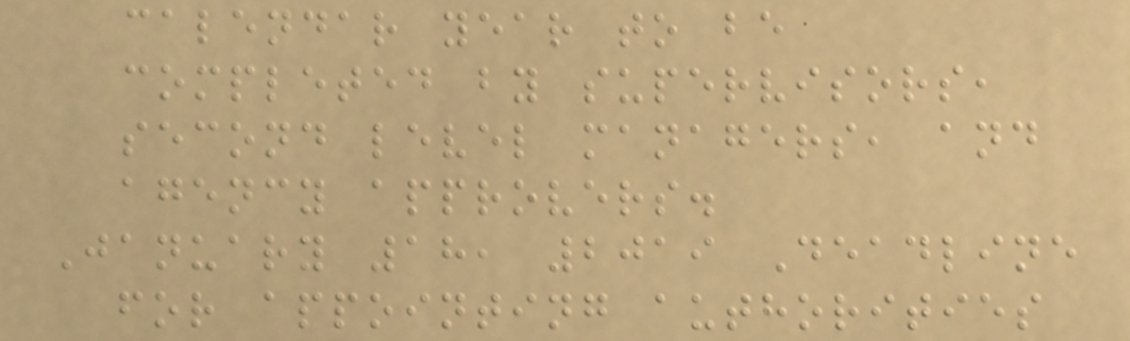calendar year to be
completed by supervisors,
second level managers, and
agency approvers.
January 18, 2019 Deadline
for appointing authorities
